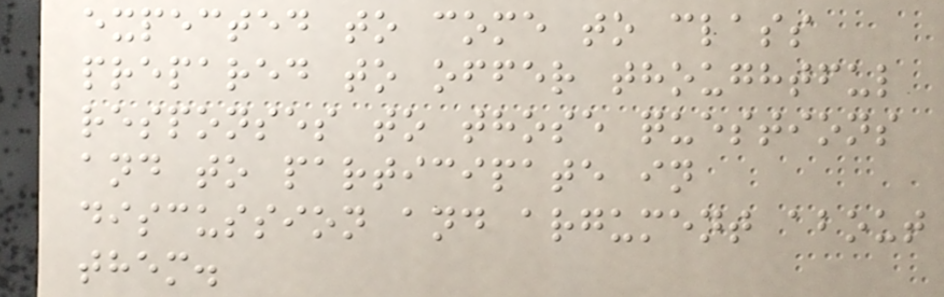expected to come to class
prepared to offer thoughtful
responses to those questions
and to participate in
discussion and argument about
them.
